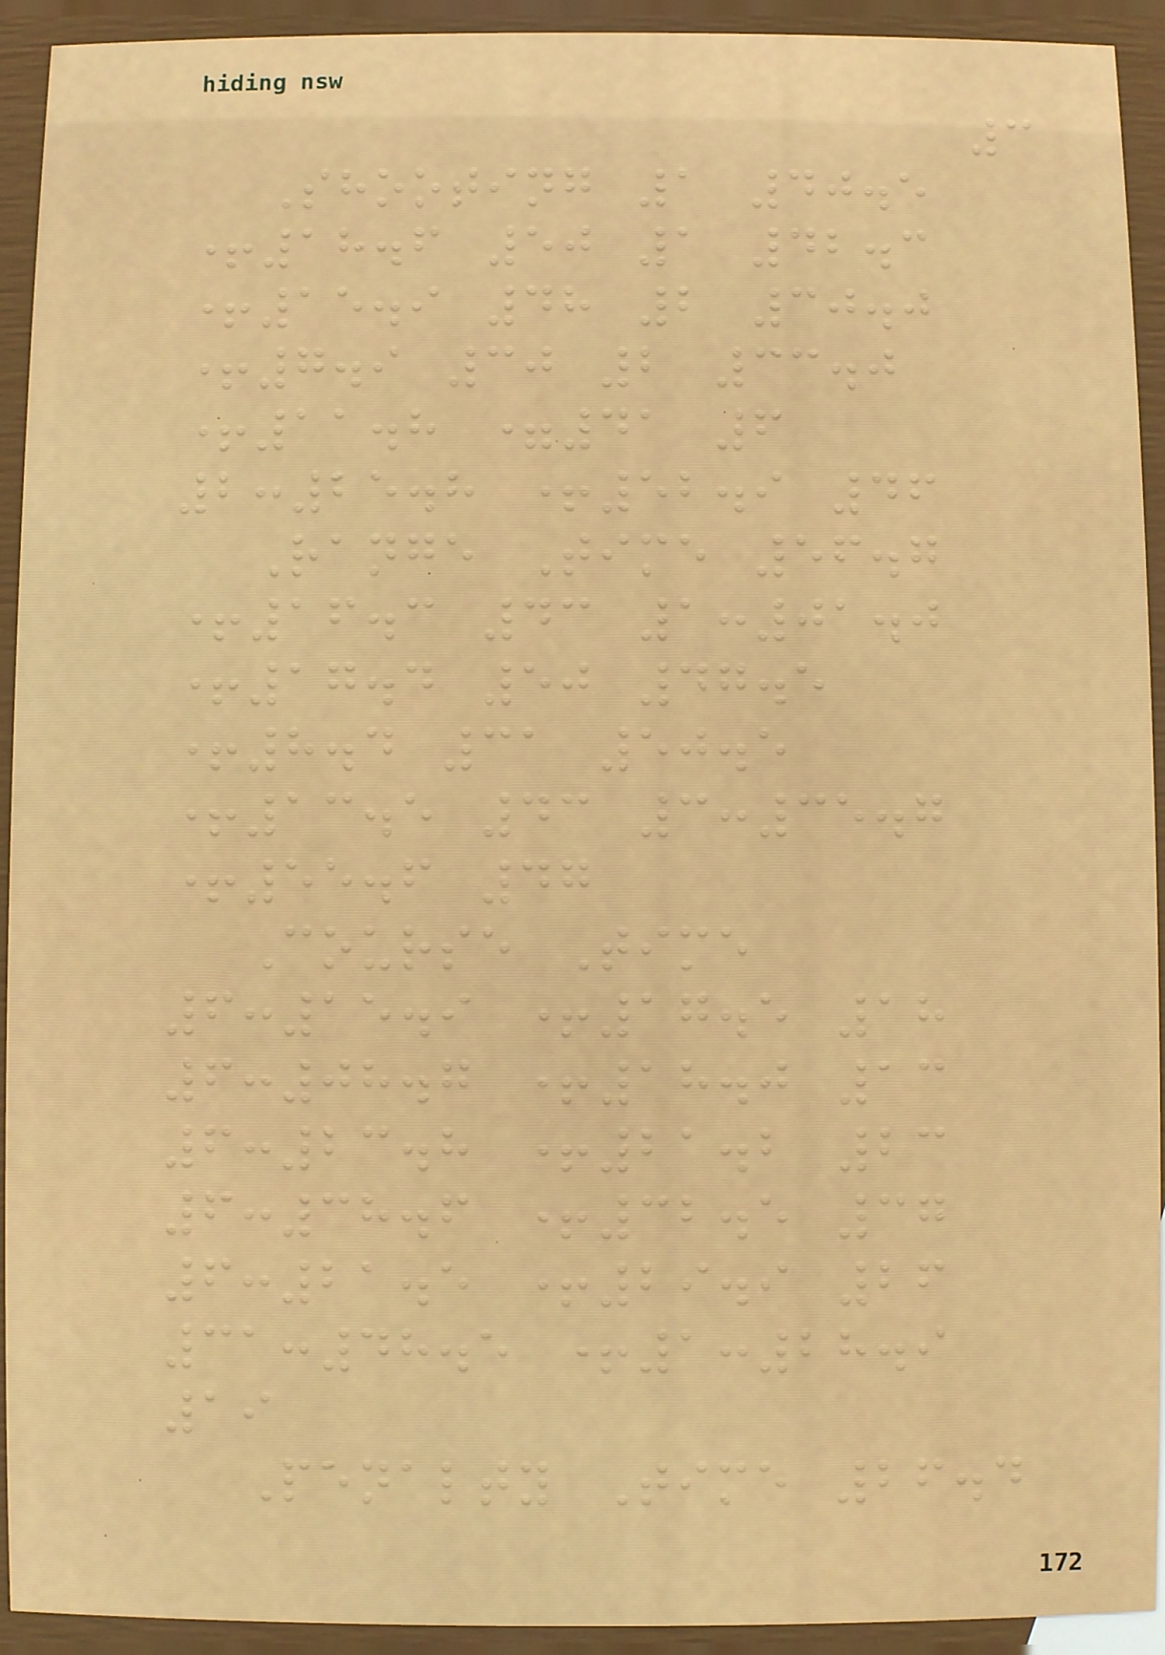3
Shooting 1 40.5
+18.6 50 1 42.3
+15.9 48 2 30.0
+7.9 30 2 33.0
+11.8 =41 6
2:25.8 +52.9 46
Range Time 56.7
+16.3 43 1:01.0
+17.4 50 47.5
+8.4 31 50.5
+13.5 43 3:35.7
+55.6 47
Course Time
6:15.9 +17.5 18
6:08.7 +18.0 13
6:23.8 +21.2 23
6:38.6 +32.5 37
6:21.5 +29.9 26
31:48.5 +1:28.9
19
Penalty Time 26.4
